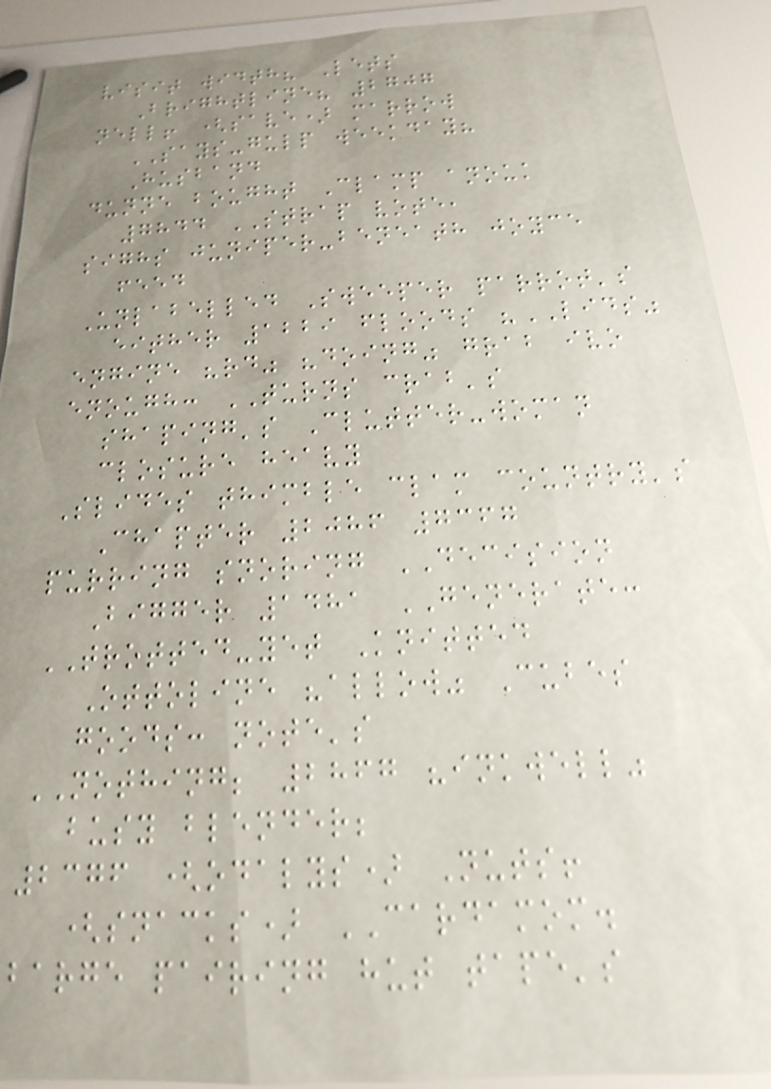visit width? Lets
Brightline? 2707
nell! (save) marrow
SAYS-gulp weekday?
Husband
dunne bought Clamp anouk
7844 STRAP vote,
sighs juniper-beneath joyce
feed
Unlabelled Sweeper parrot's
either 1229 floods "LIDS"
engine "rd" "doing" grab ivo
enough: TURNS crab's
shaping's Clutter-woman
closure heavy
Slides thimble clam country's
Chapter 2086 7367
purring snoring DECISION
Bigger 1481 GENERATE:
TROTTED-yet Knitted
Ottoline "allow" Cubes
goods: note's
NOTHING; 2867 "inkwell"
busy blender;
2376 (odalys) Nuts!
(snacks) CARDAMOM.
barge pairing hut tape's
